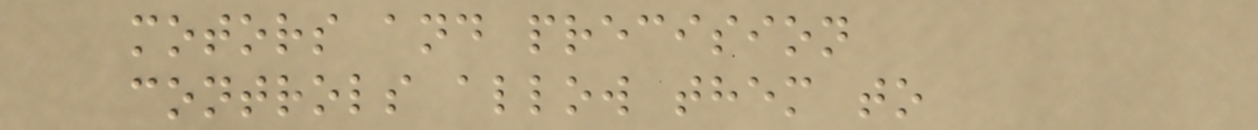motors and precision
controls allow them to
